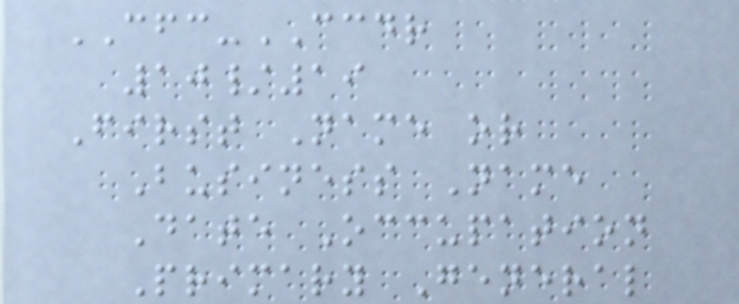CFC-CCDR
10/19
First Name or
Business Name
Date Occupation
Primary General
